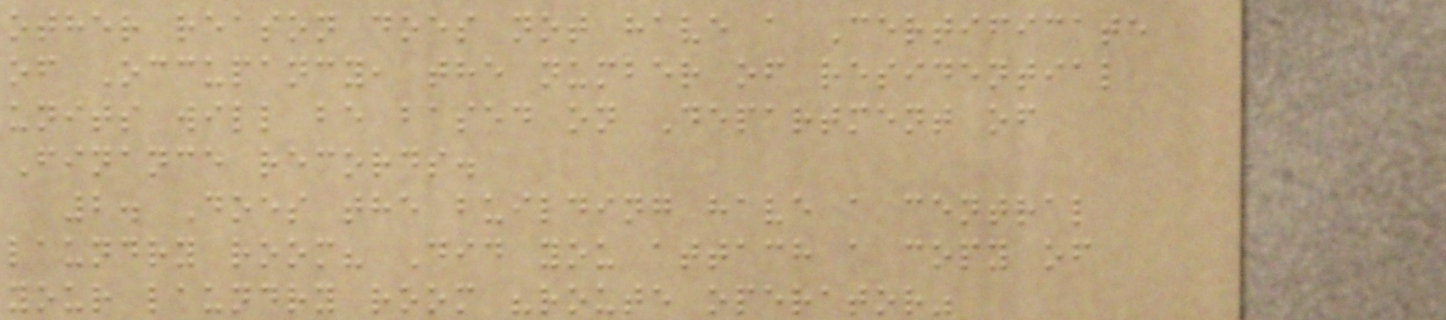other reason does not have a Certificate
of Occupancy, the number of residential
units will be based on Department of
Finance records.
2. Does the building have a central
laundry room? Did you attach a copy of
your laundry room "route operator"
